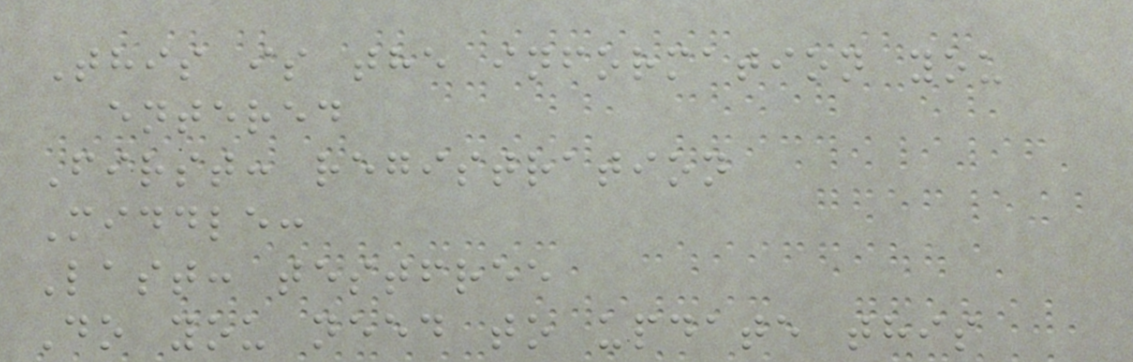This is the information you
entered
First: registration
Middle:
Last: testfree
Do you need to update this
